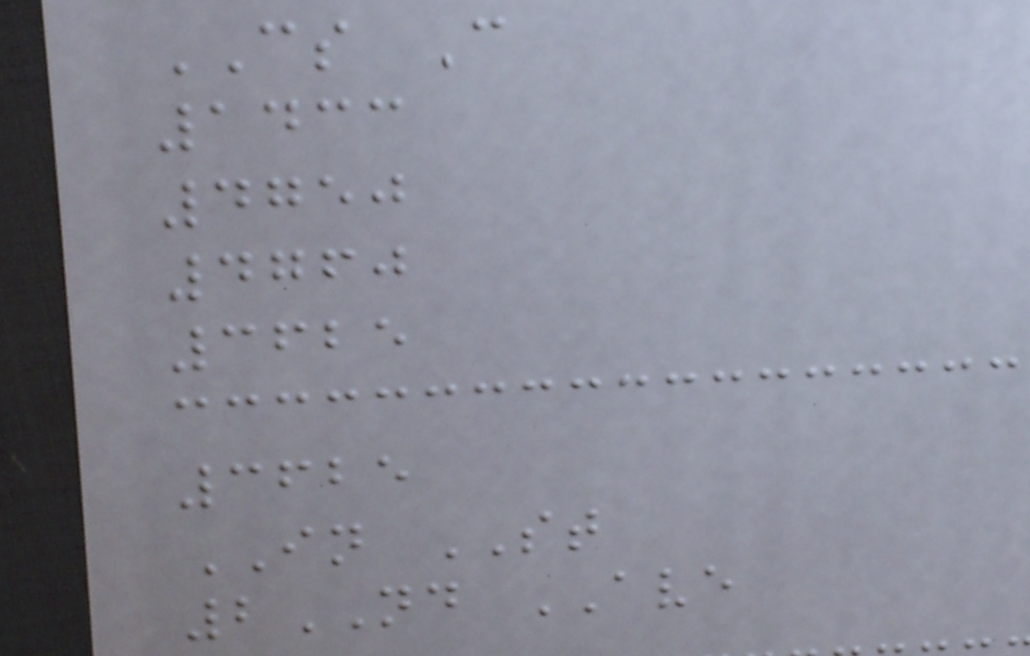CS C
1433
4750
4760
3625
3625
IN ST
2ND AVE
